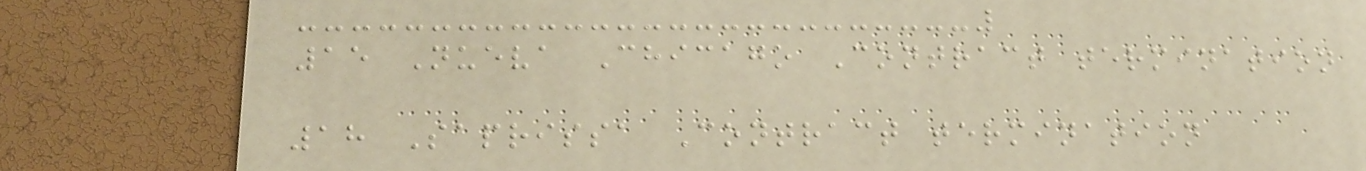15 Nueva Chicago Contract termination
18 Saprissa Contract termination
